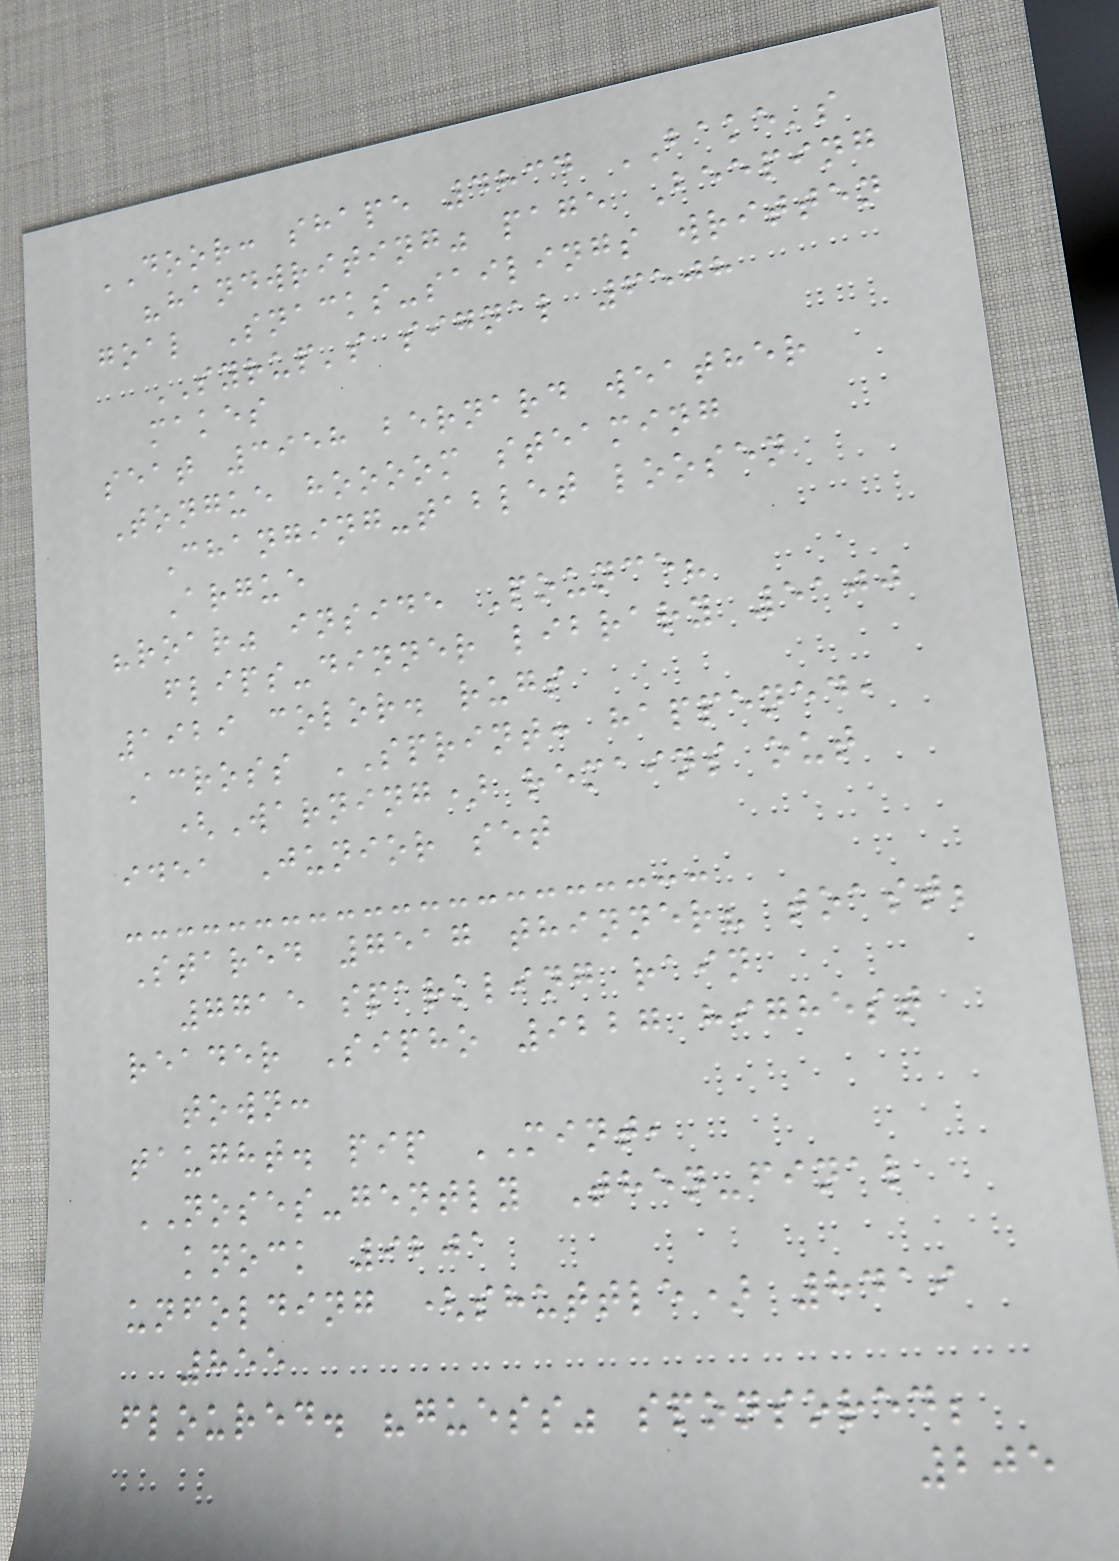DOOR: shape 4834 BAKE's
"handwriting" page Beeping
goal Snacks-sailings written
SYRUP's signal 6508
makes
seat 3958 bernard weather
Tongue hoooom steaming
Changing-tablet loosen
Argue
"roar" inside Pounce?
flips-dinner library 5100
1929 color. rugs
Across SPRINT: happened,
(Warning) remains out
idea Junior set
Stared 7517 thinner? toast;
7715 sparkling rain
reader Sipho 9227 highest
town:
taught. pip MINT,
NOSES-gently Then-final
knock 9201
unfolding (shuttle) 8419
855
floured. "guess" sponsored;
205
